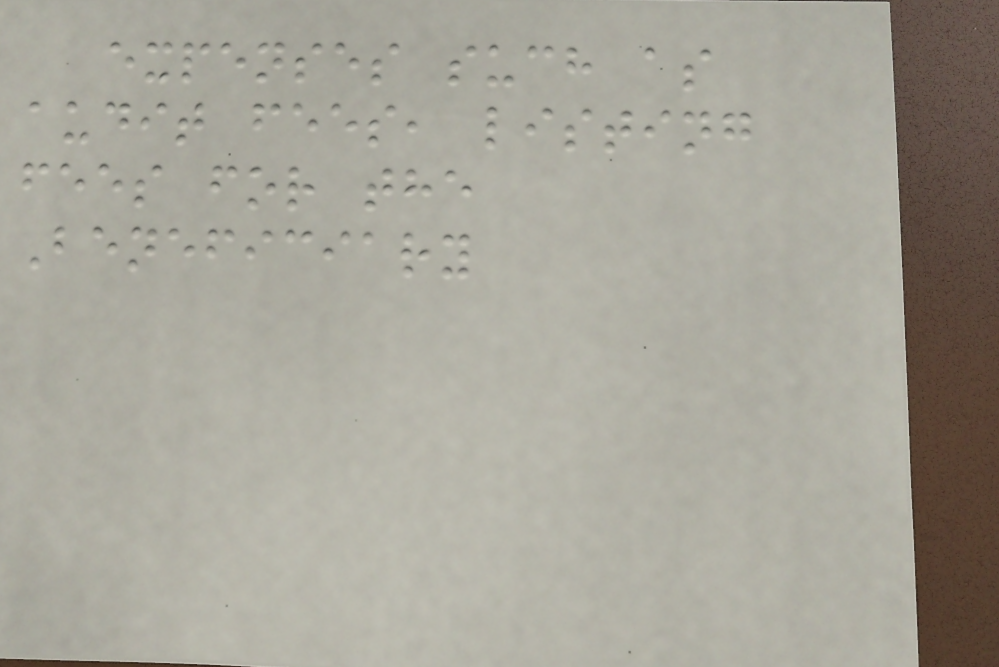expenses such as
audit fees, listing
fees for the
Beneficiary
